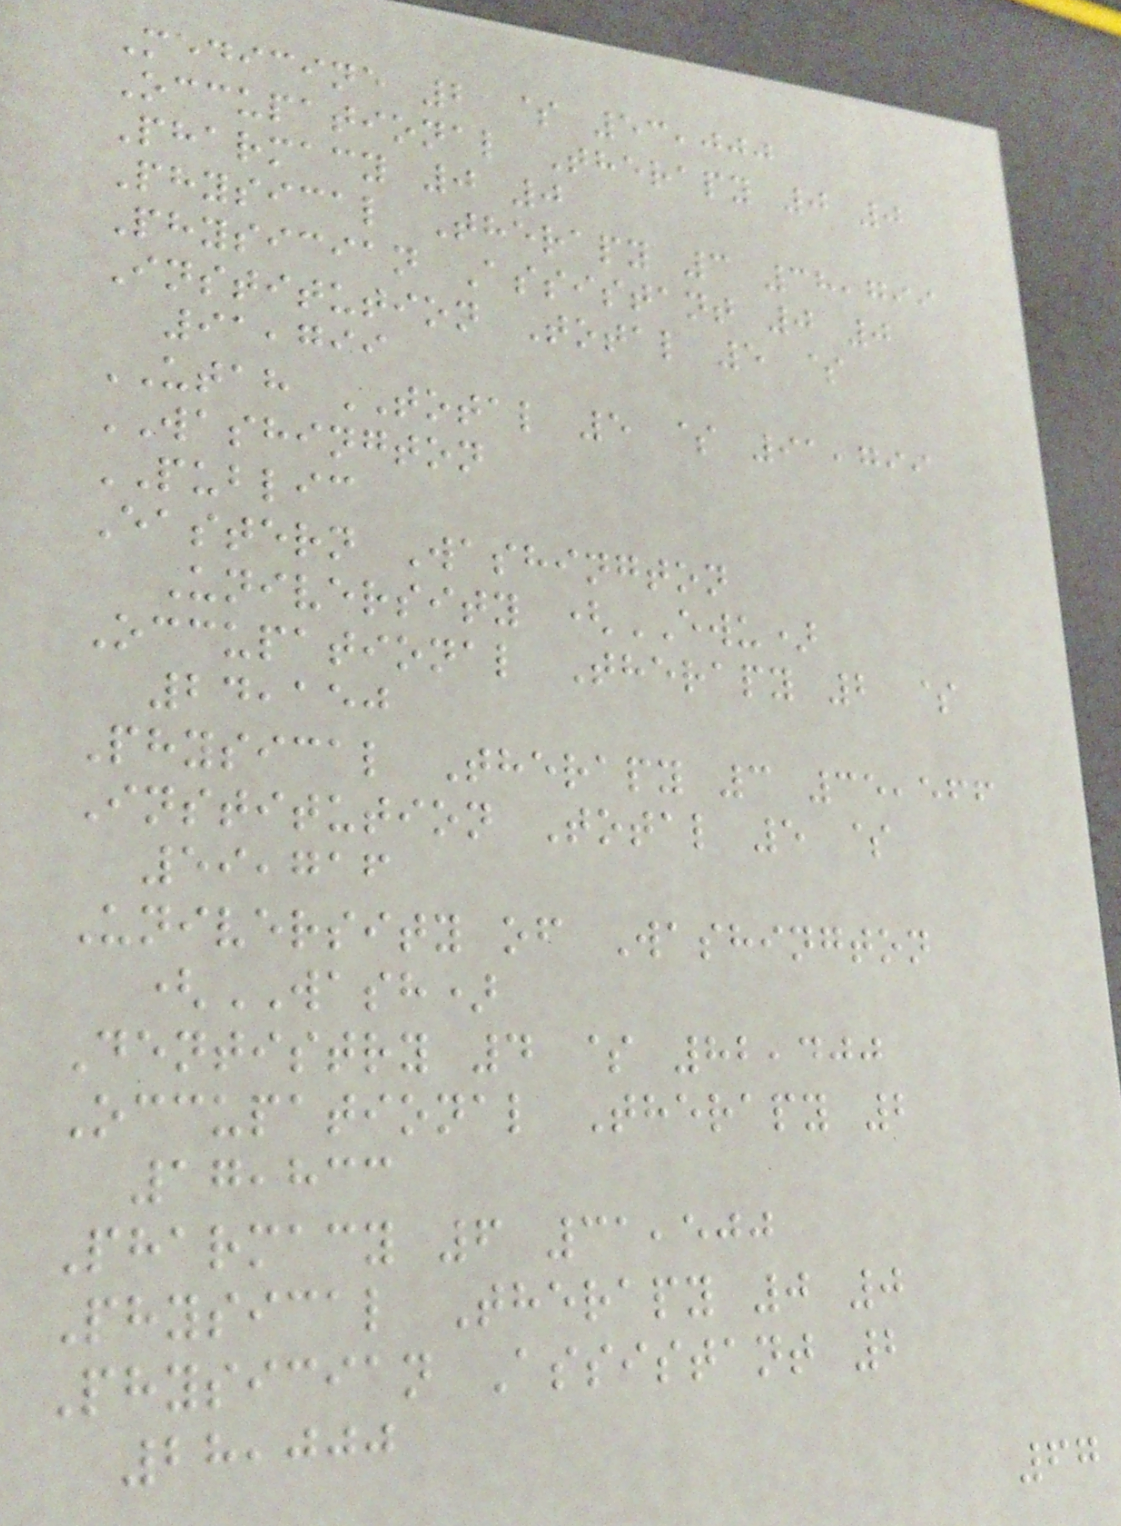Medicine 2 $ 53,000
Occupational Therapy 0 0
Pharmacy 0 0
Physical Therapy 3 38,799
Physician Assistant 0 0
Institution Total 5 $
91,799
UTAH TOTAL 5 $ 91,799
WASHINGTON
PUBLIC
Eastern Washington
University (EWU)
Occupational Therapy 2 $
24,150
Physical Therapy 3 35,566
Institution Total 5 $
59,716
University of Washington
(WASH)
Dentistry 4 $ 82,400
Occupational Therapy 2
17,833
Pharmacy 6 31,500
Physical Therapy 0 0
Physician Assistant 2
28,000
67
